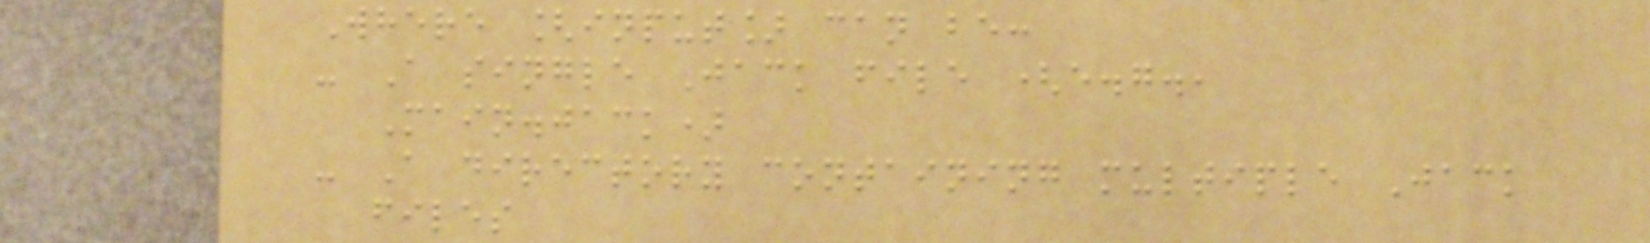Where [input] can be:
- A single Jack file (e.g.,
Main.jack)
- A directory containing multiple Jack
files
